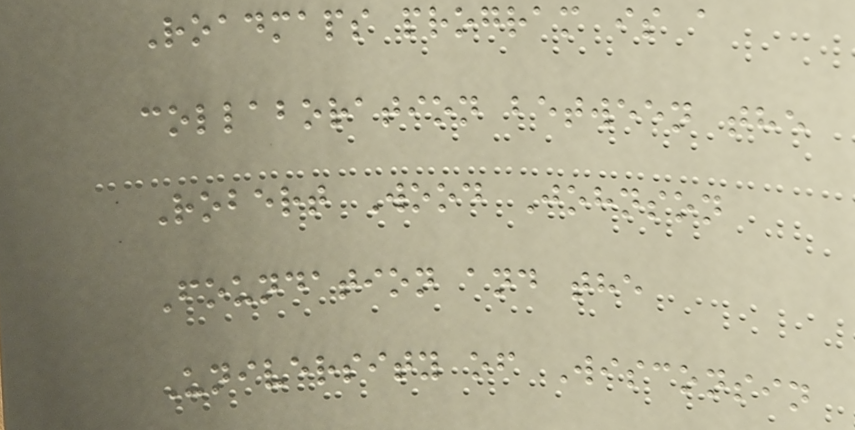Roadmaps program is a
collaboration between the
Robert Wood Johnson
Foundation and the
University of Wisconsin
